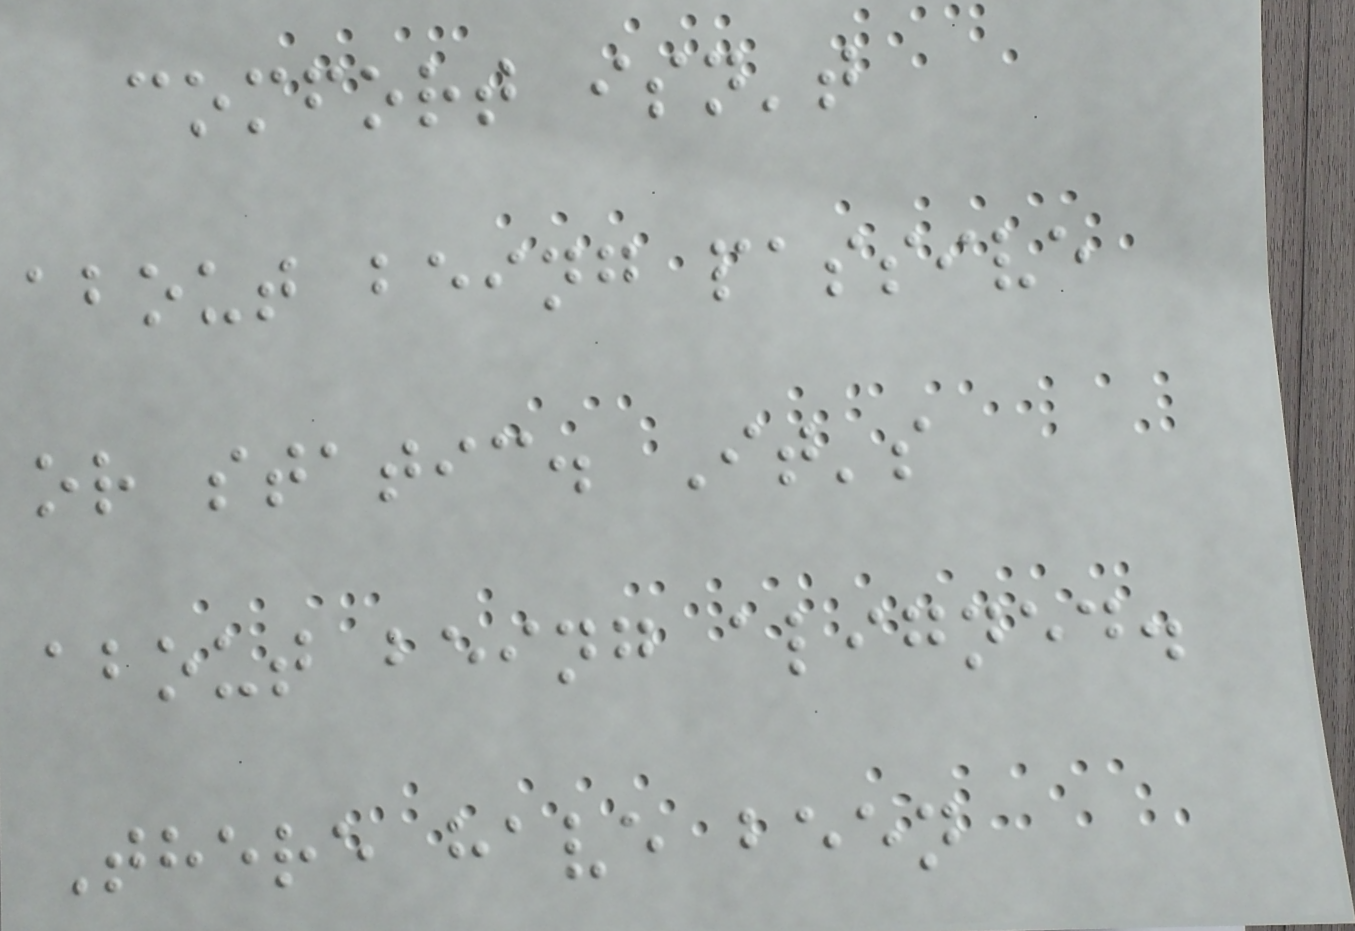comfort isn't
about being passive
or static. It's
about being aligned.
There have been
